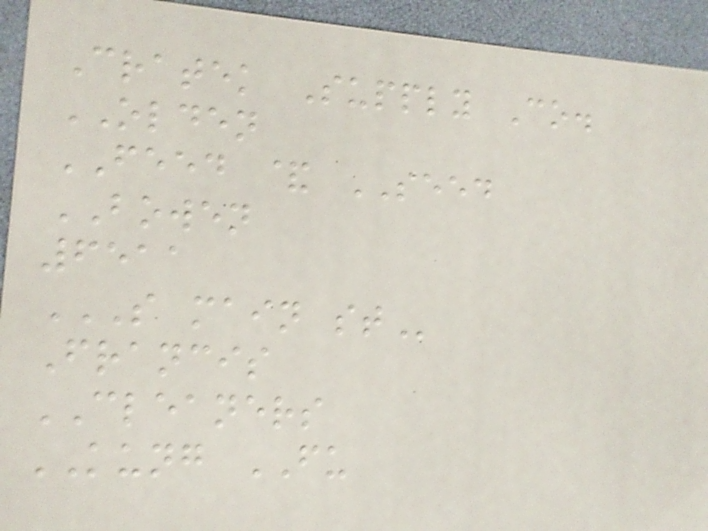Cratek Supply Co.
OLDEN
FEED & SEED
BOWEN
6511
S MAIN ST
Francis
CLEANERS
KUNG FU
